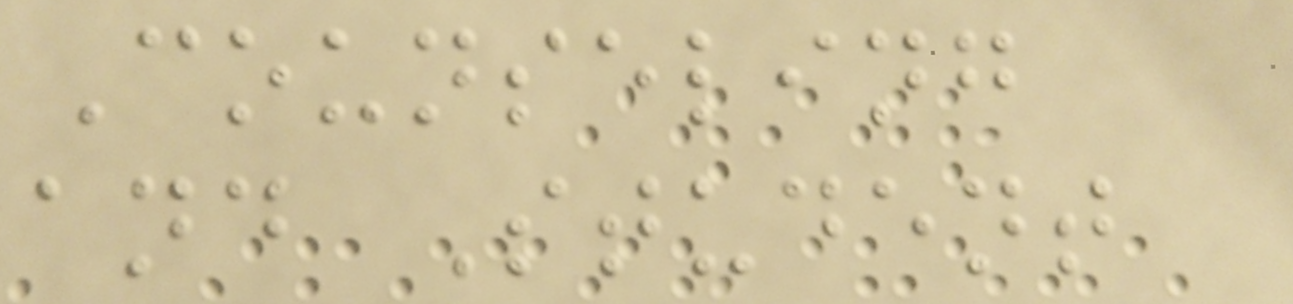Counseling
and Student
